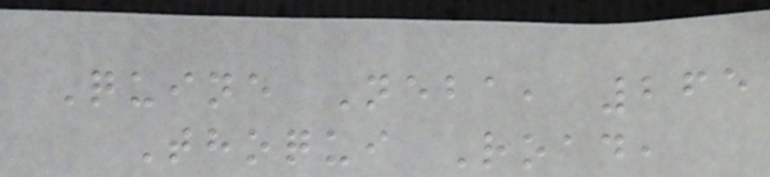Quine Neba, 265
Thoqui Road,
